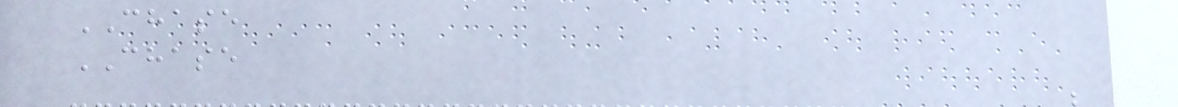CHASE
CHASE
